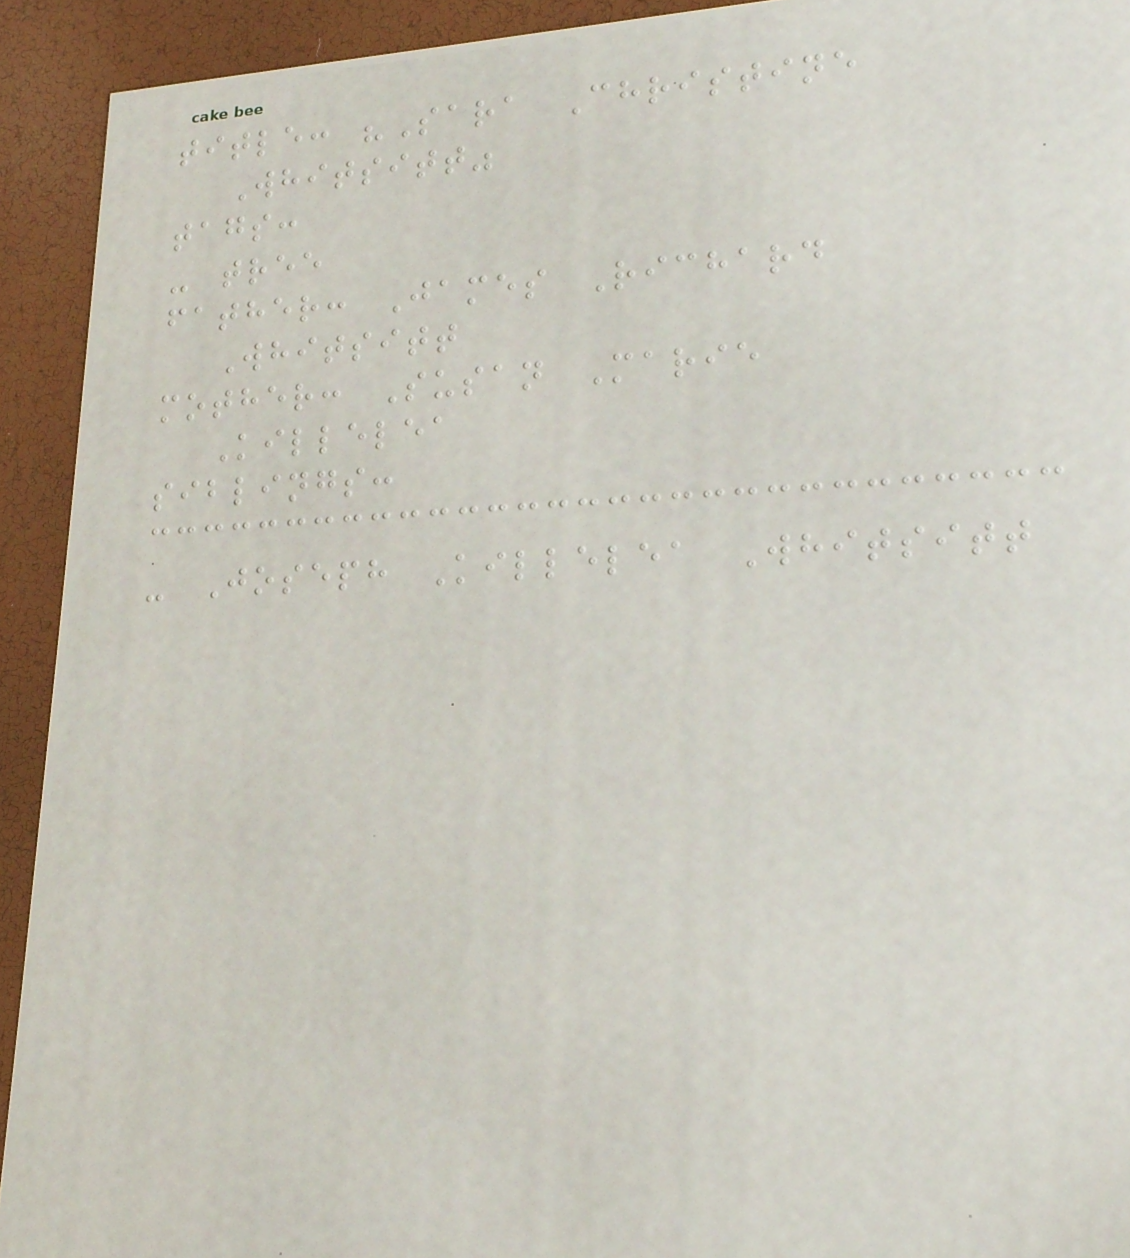title: "Sara Christine
Whitsitt"
tags:
- tree
father: James Richard
Whitsitt
mother: Susan Marie
Killelea
siblings:
- Joseph Killelea Whitsitt
